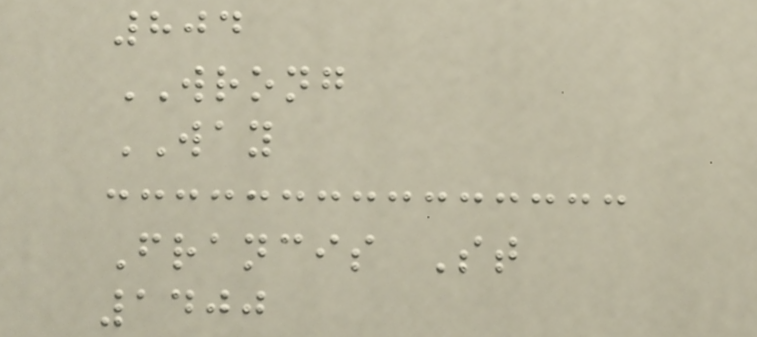804
WRONG
WAY
Francis St
1400
